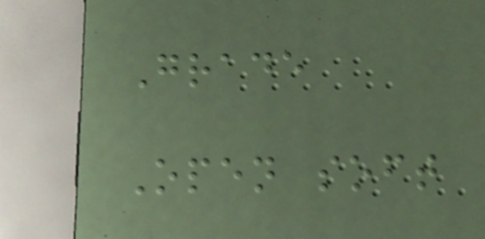Grade
Open soft
